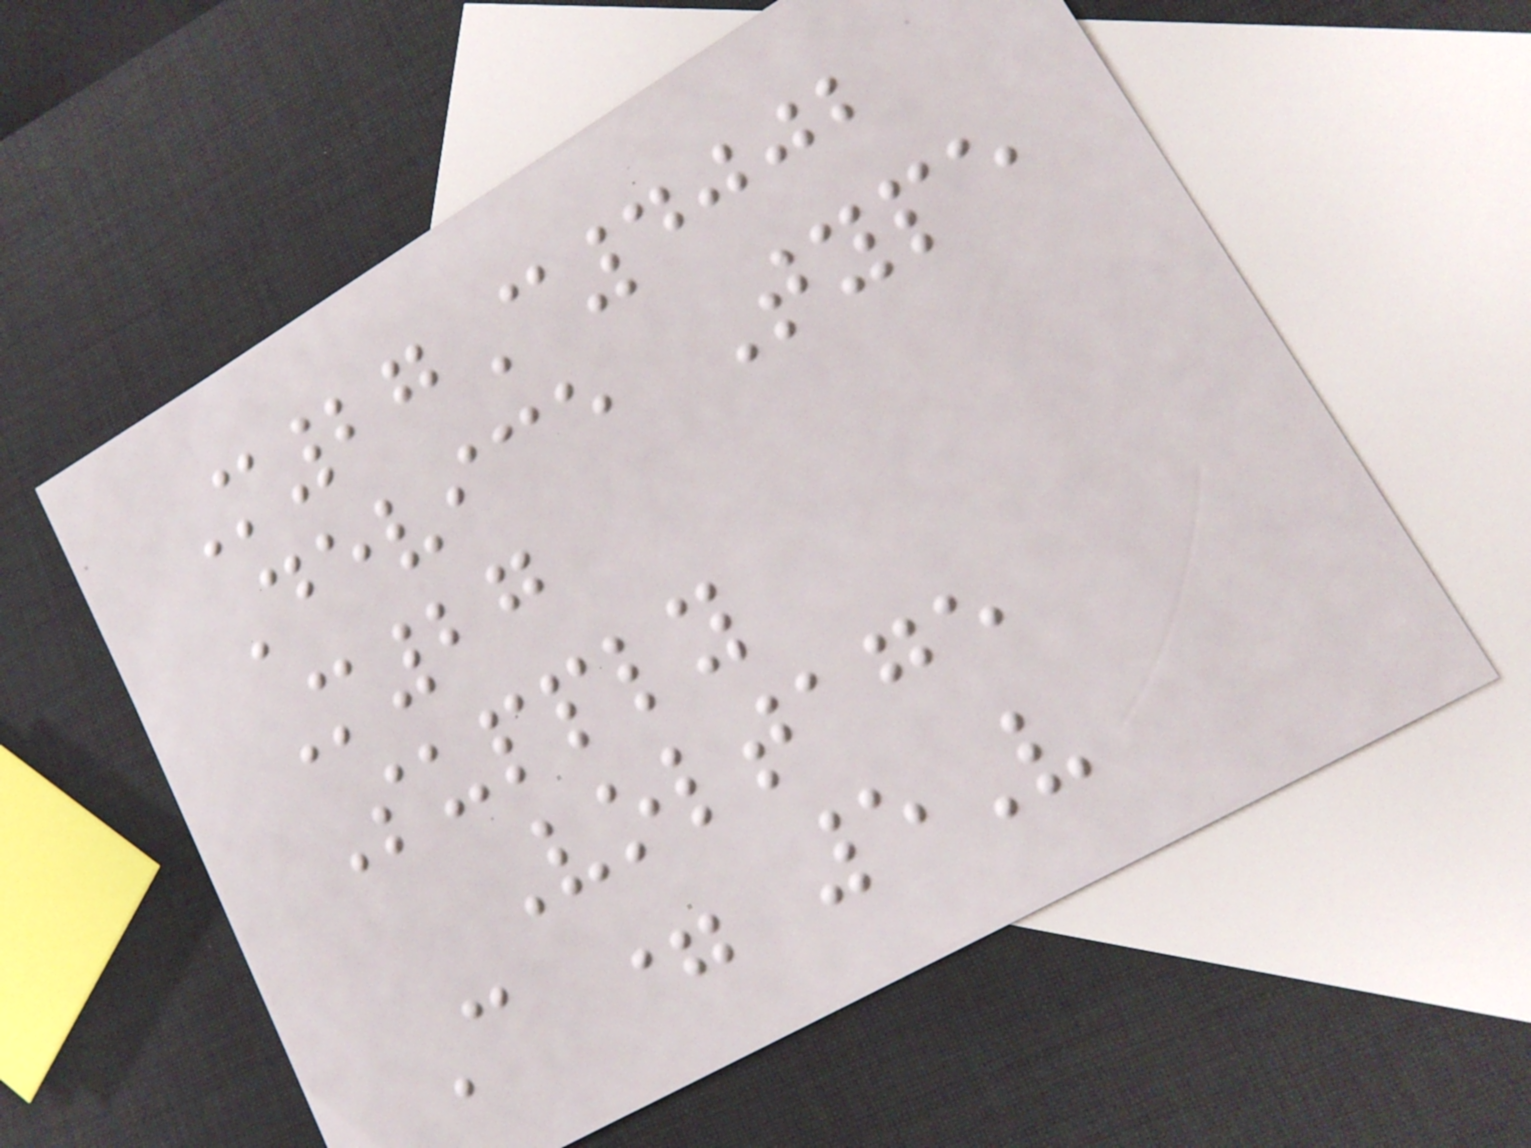M27C4002
Device Type
M27
Supply
Voltage
C = 5V
